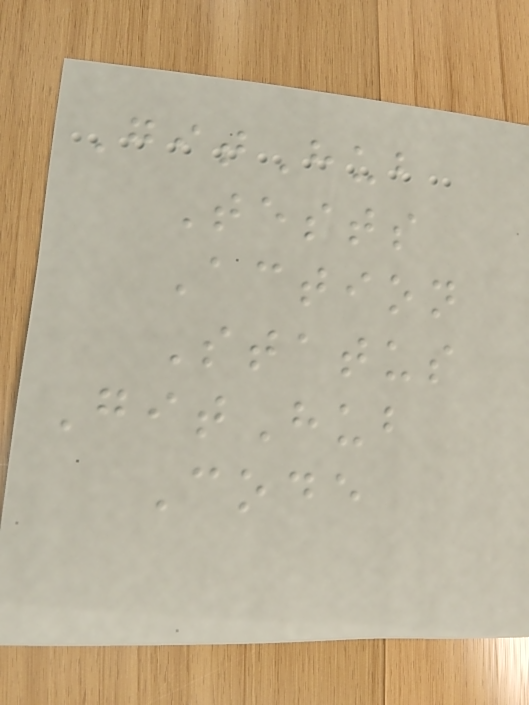GitHub
Tests
Action
Status
GitHub
Code
